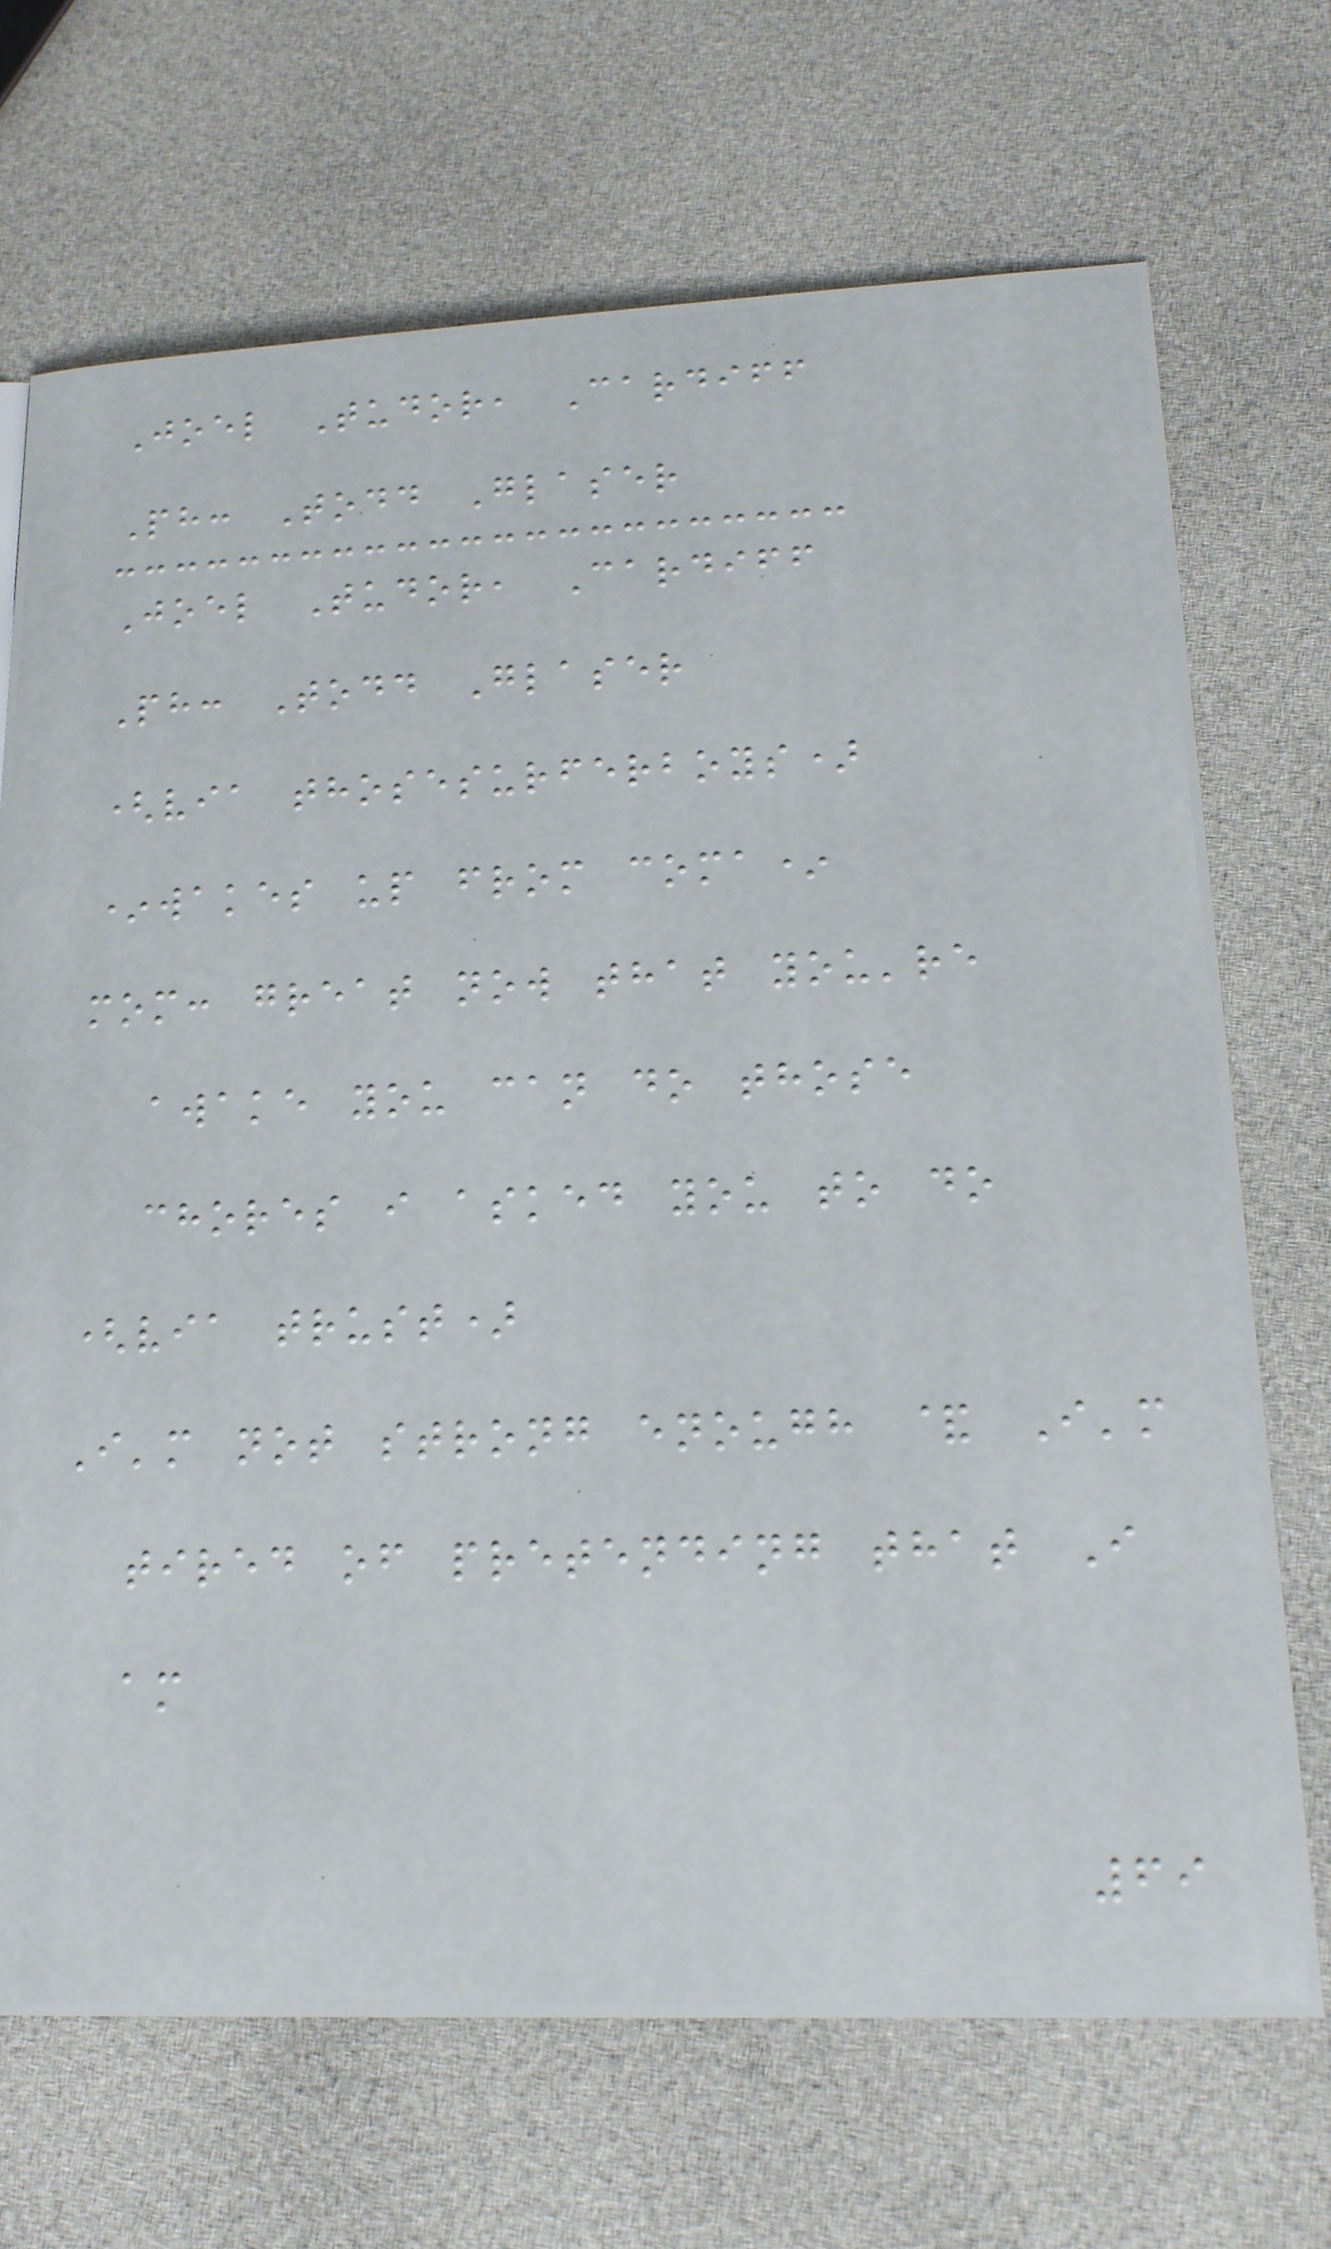Joel Tudor, Cardiff
Ph: Todd Glaser
Joel Tudor, Cardiff
Ph: Todd Glaser
(via thosesurferboys)
*wakes up from coma*
mom: great now that you're
awake you can do those
chores i asked you to do
(via trust)
I'm not strong enough & I'm
tired of pretending that I
am
69
